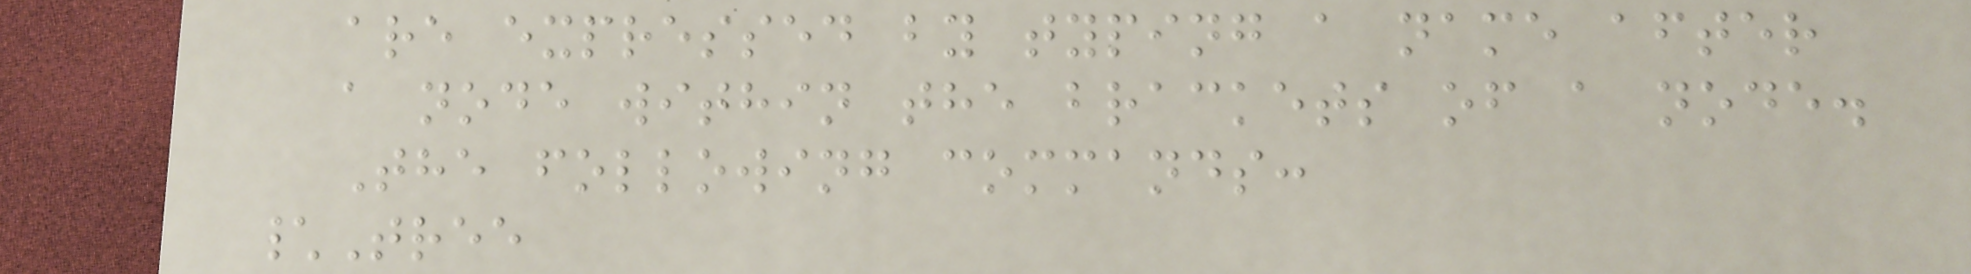are expressed by typing a name after
a node within the brackets of a node.
The following commands:
\Tree
